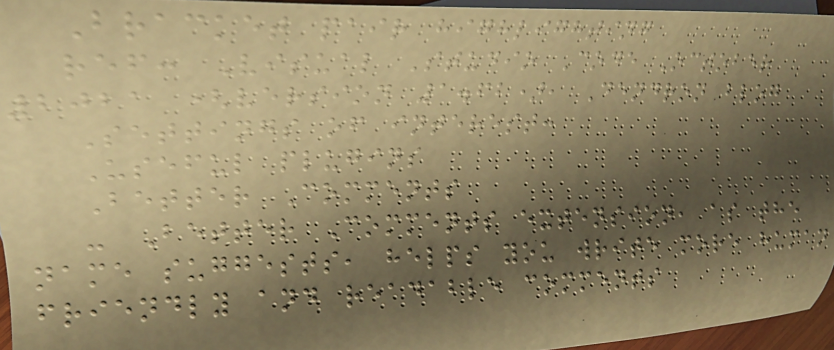Bracket pair highlighting
ref: Visual Studio Code October
2021 (version 1.62), Dendron blog
Settings of interest:
Useful plugins
Better Comments
- Better Comments extension, as the
name suggests, helps you write more human
friendly and readable comments
